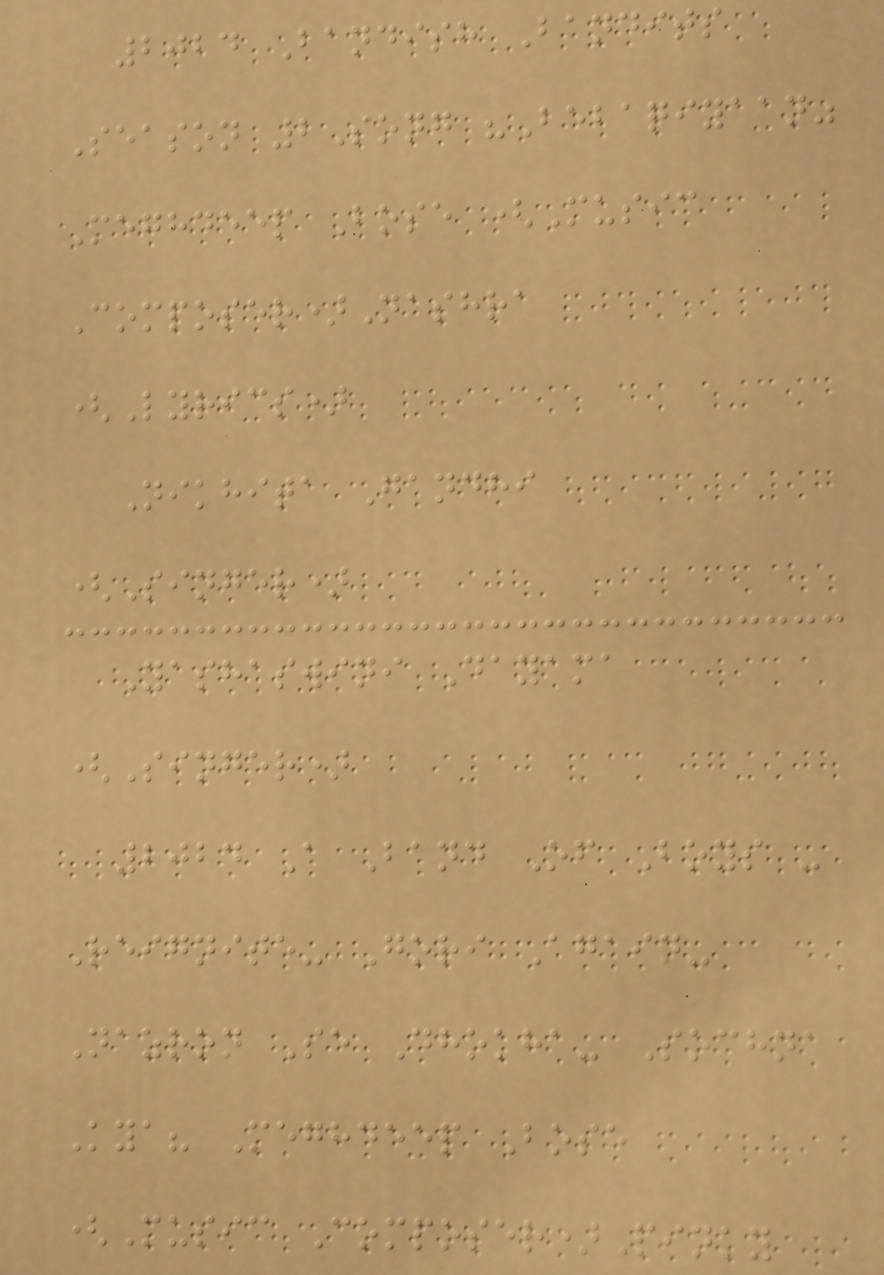2024 Bandish Bandits
Season 2Song "Bebaqiyaan"
Meghdeep Bose (Music
Composer)Nashra
(Lyrics)
Nikhita Gandhi
(Singer)
Yashaswini Dayama
(Singer)
2024 A Band Of Boys -
Reignite- Gori Again-
Nazron Se Dhokha- Sochna
Kya? Meghdeep Bose
(Music Composer)Pinky
